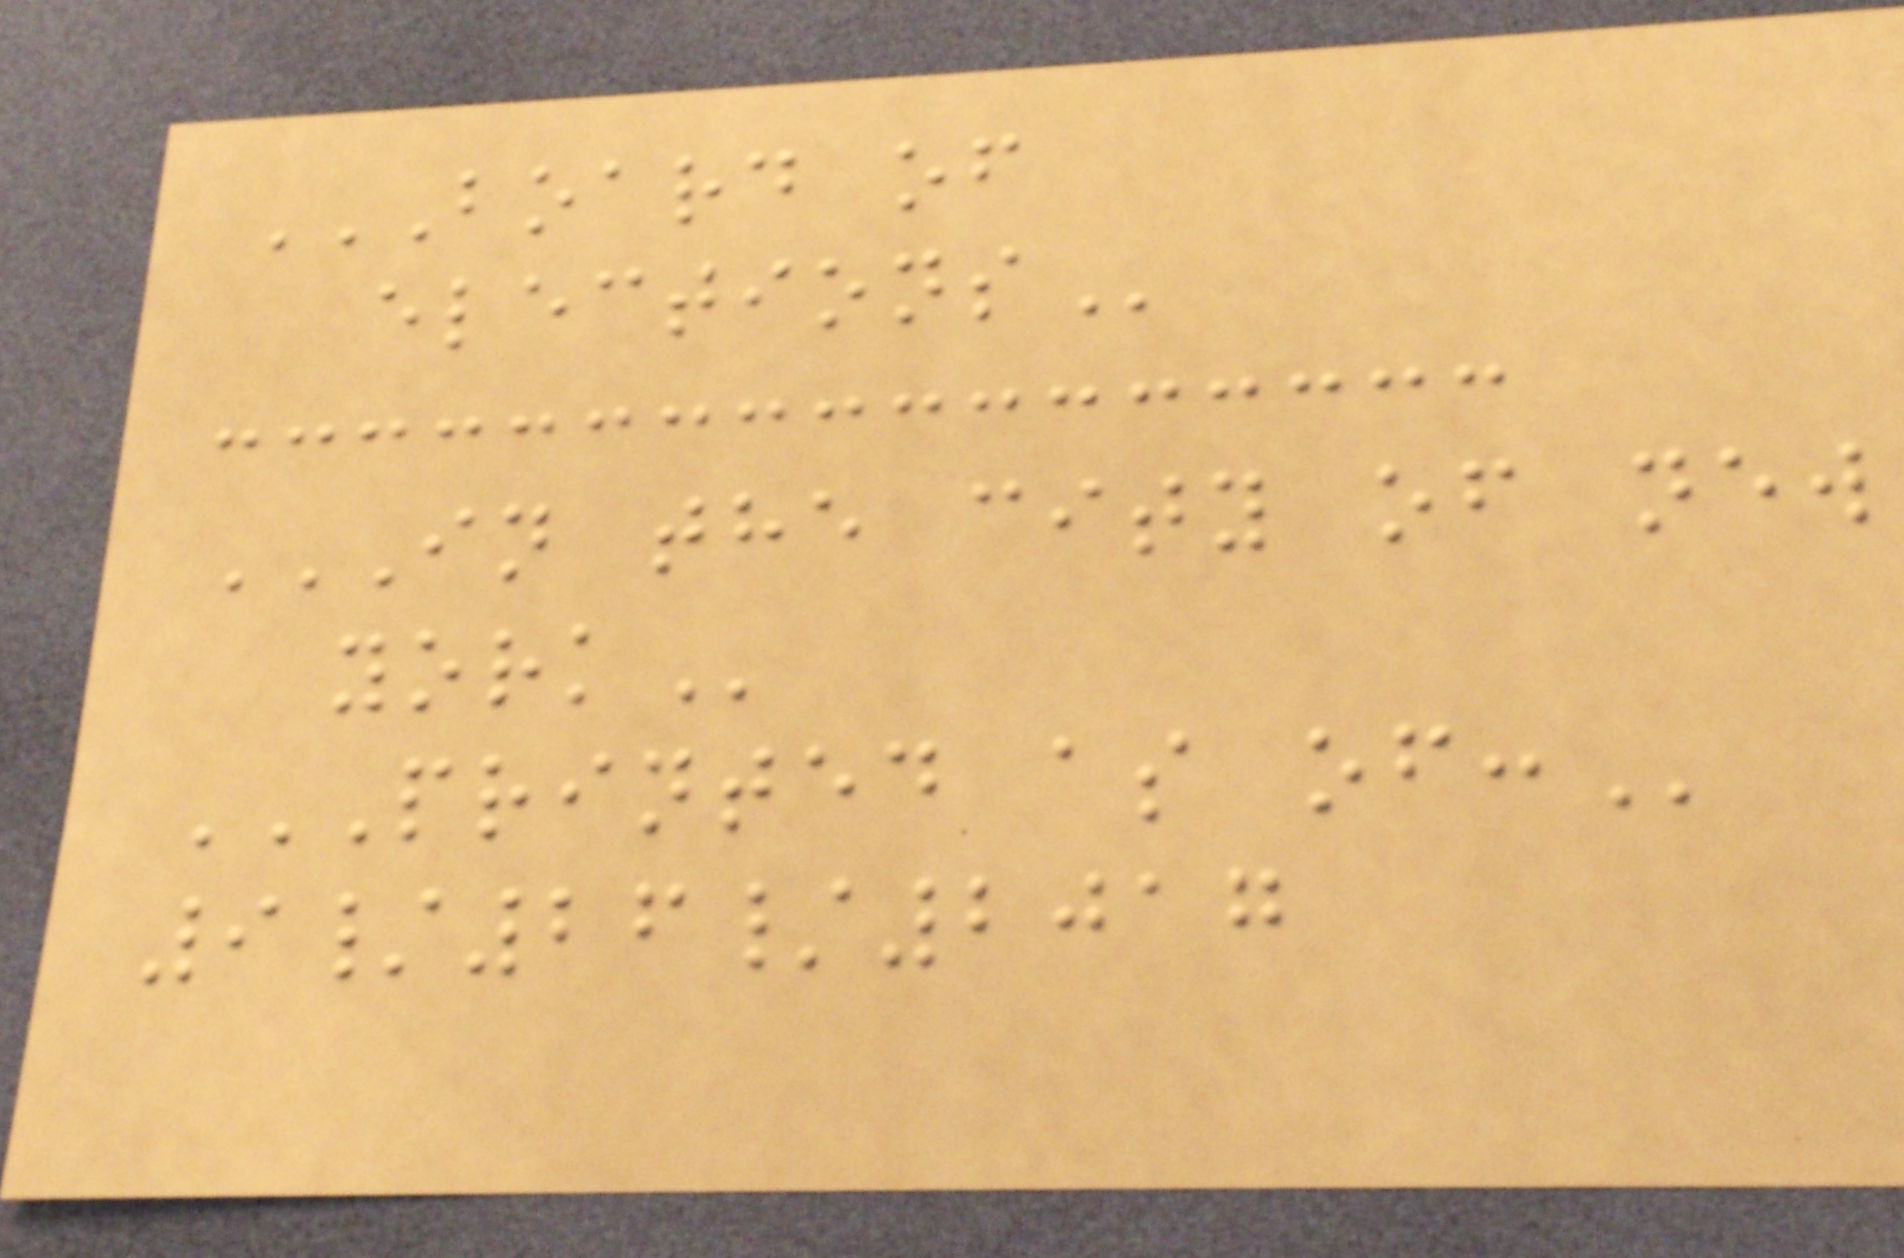BOARD OF
ELECTIONS
IN THE CITY OF NEW
YORK
PRINTED AS OF:
9/26/2017
